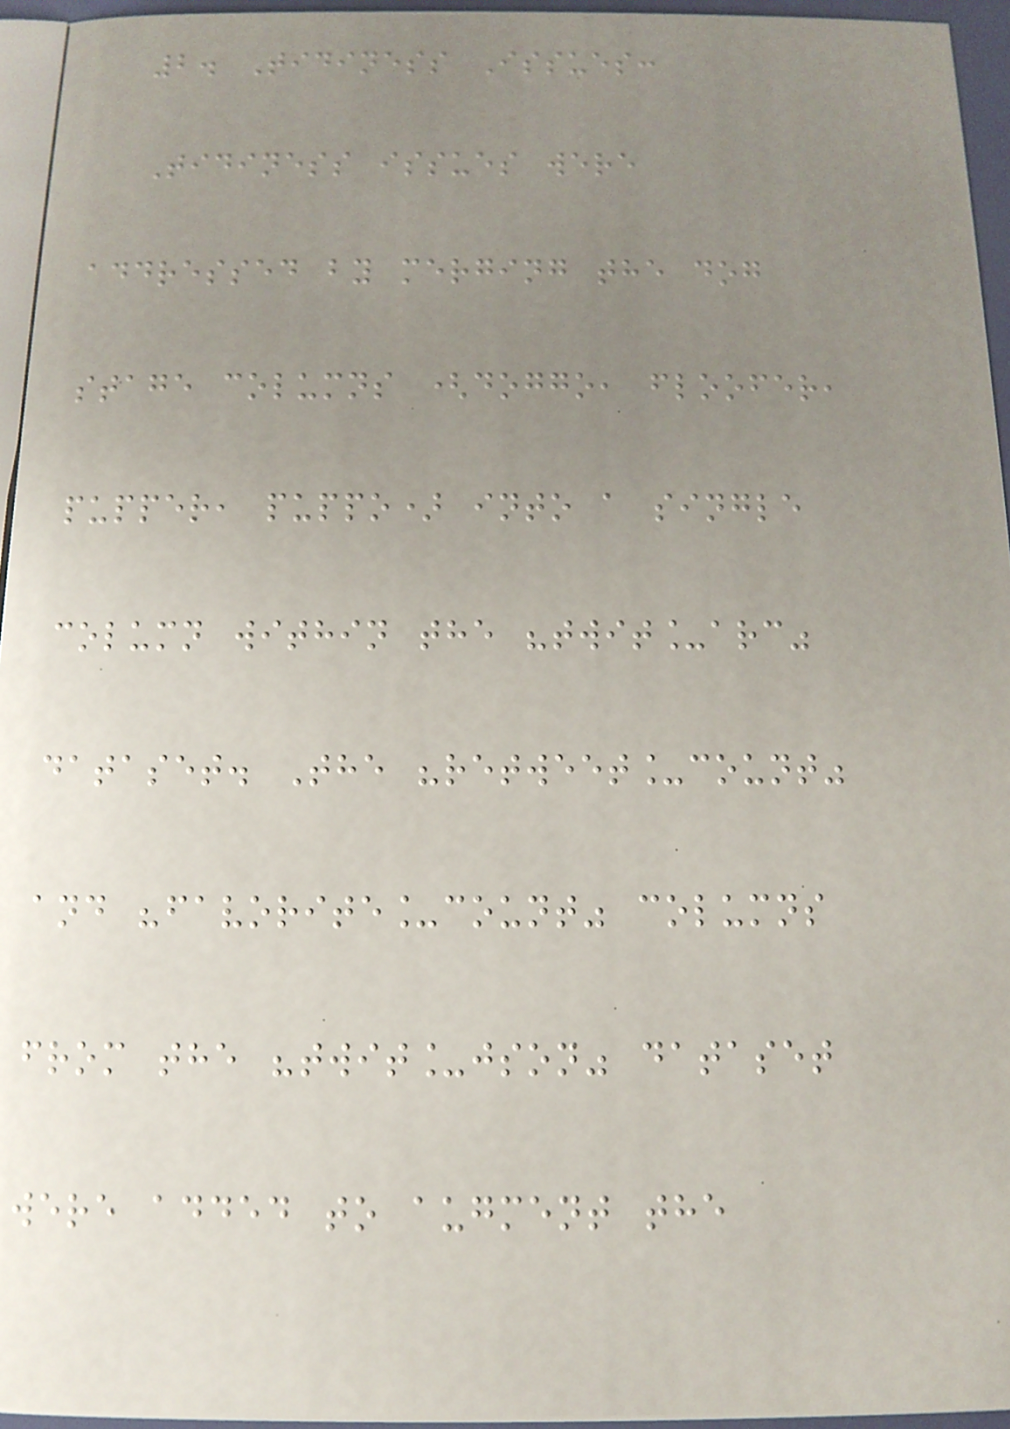2. Tidiness Issues:
Tidiness issues were
addressed by merging the dog
stage columns (doggo, floofer,
pupper, puppo) into a single
column within the "twit_arc"
dataset. The "retweet_count"
and "favorite_count" columns
from the "twit_json" dataset
were added to augment the
